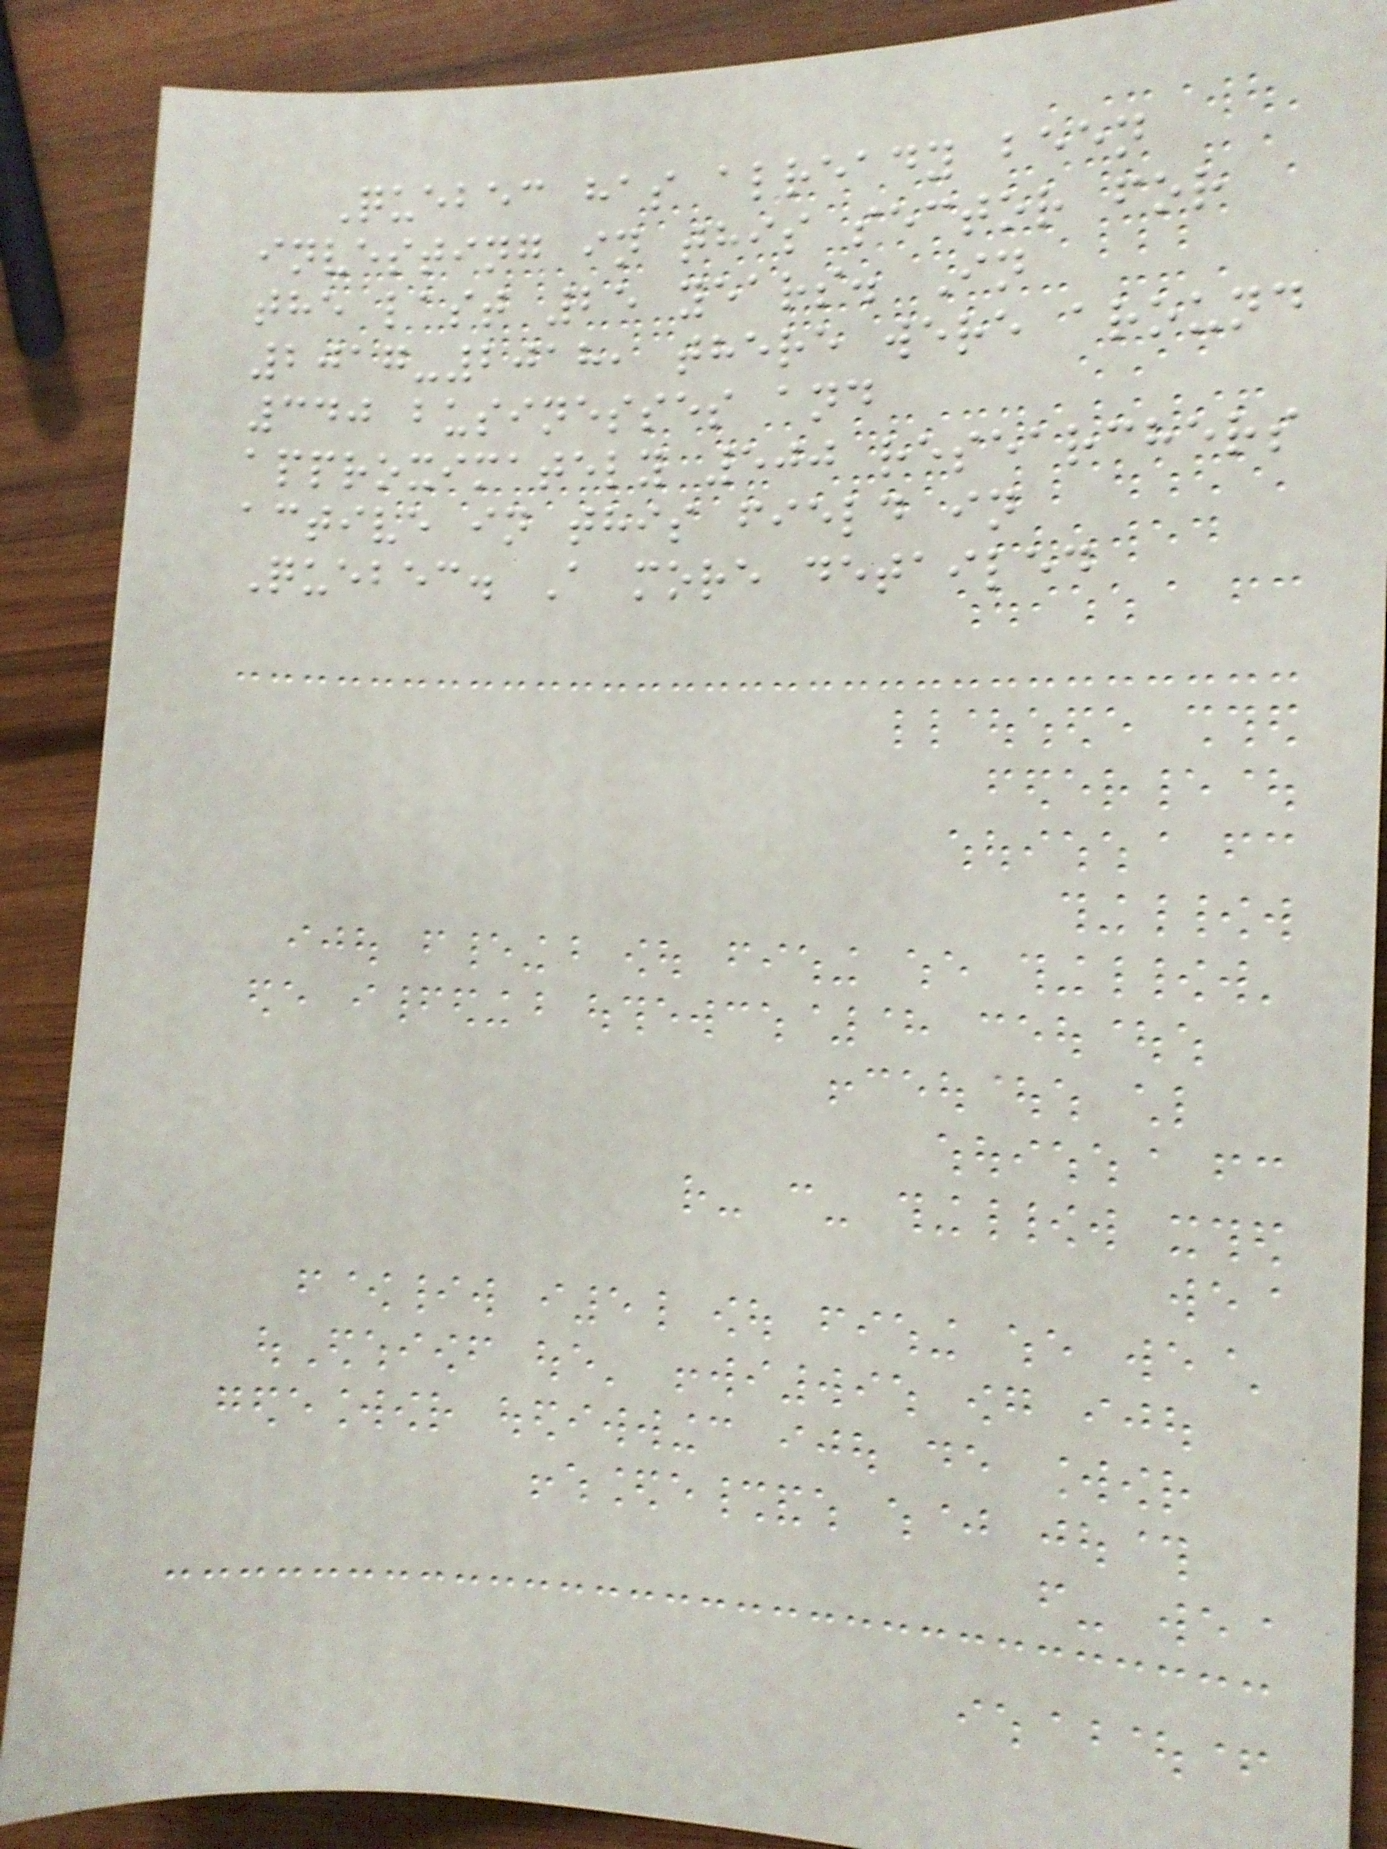Quebec has already been
investing in this sector for
the last 25 years. In
2017-2018, there were around
340 businesses and
approximately 500 researchers
active in this field in
Quebec. A more detailed
